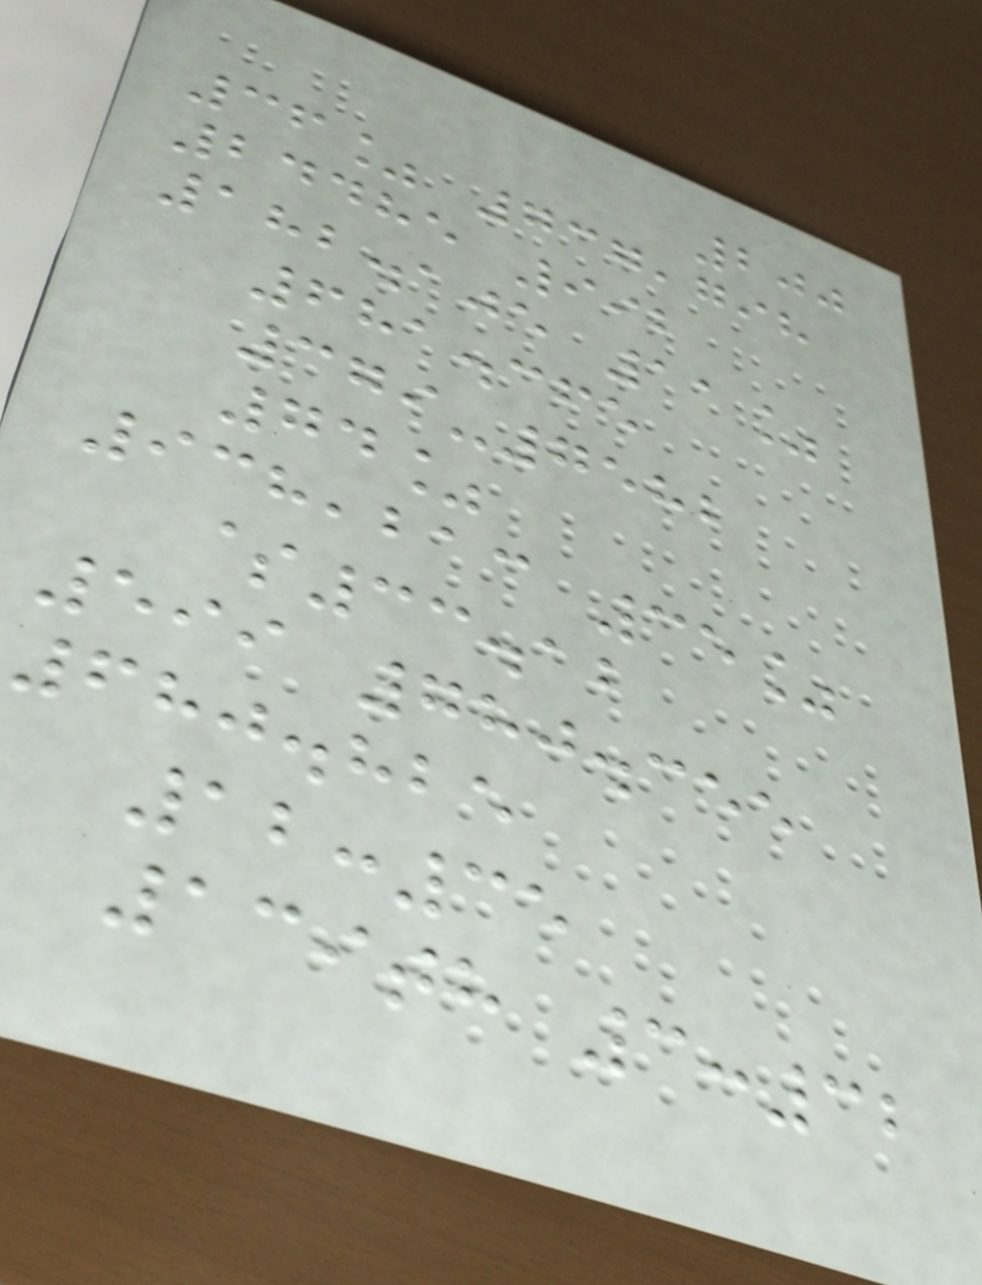200
36% 737,798
24485 992
182.105 11%
681.365
379-7582
74%
938,213 35%
$33.12
599 780.355
680.825
12:35
139th 3:32
